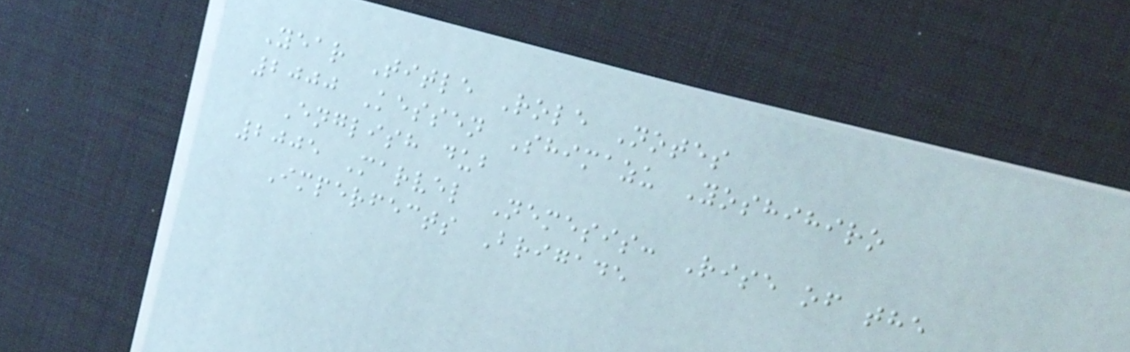Year Title Role Notes
2000 Kessen Shimazu Yoshihiro
English dub
2005 Marvel Nemesis: Rise of the
Imperfects Brigade
